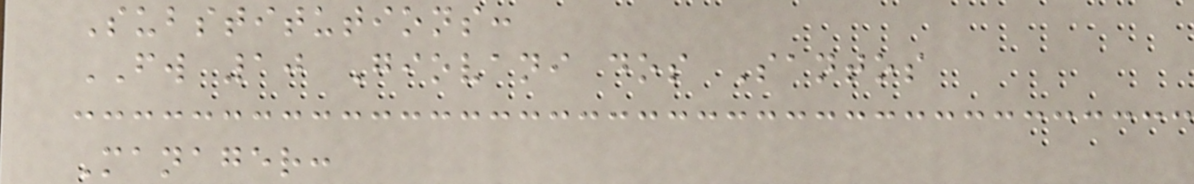Substitutions:
FW 10 Giovani dos Santos
Manager:
